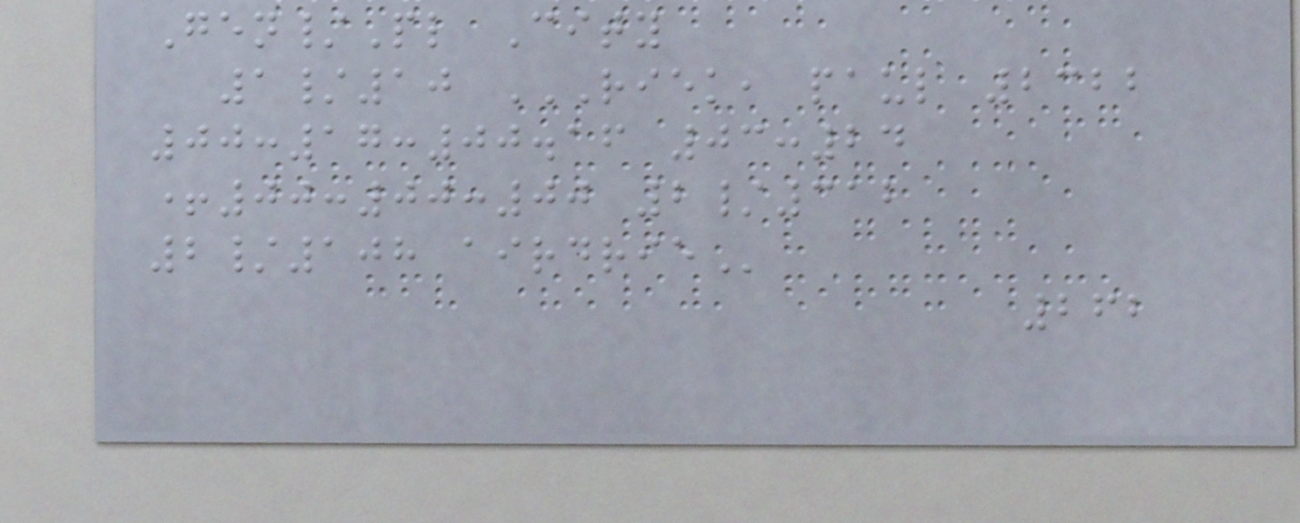Gen/Pl City
1/10 RIEK, PAUL 2322
00:17:00.16 03:24
+00:00:00 2/312
2/108 AIRDRIE
262
